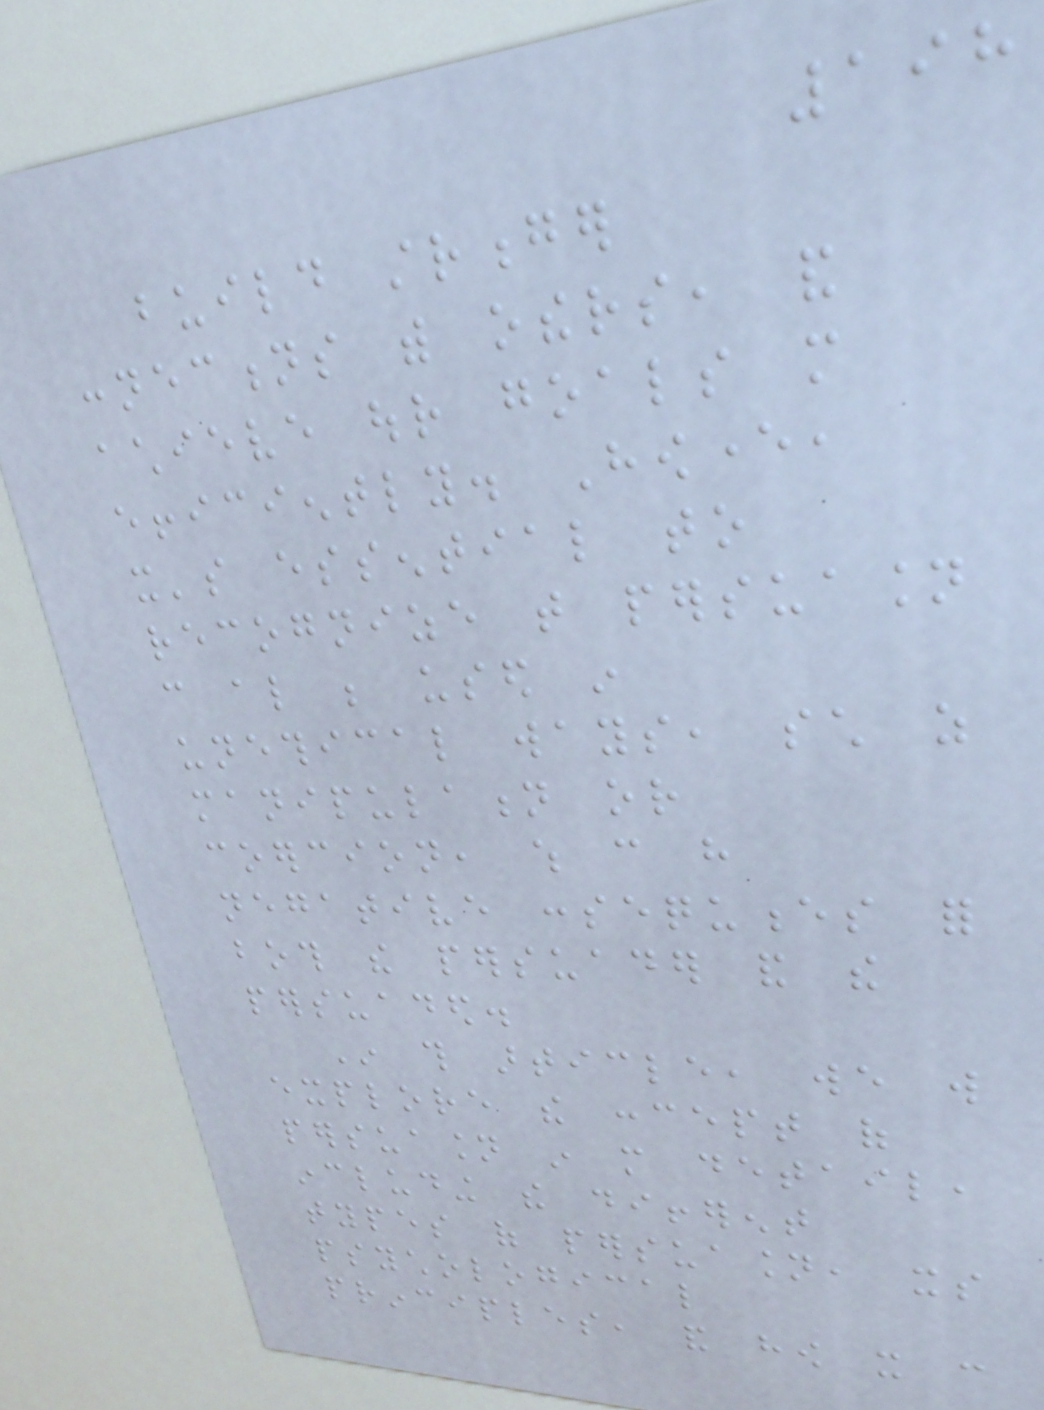198
build stronger
connections with others, and
achieve our goals more
efficiently. However,
it's essential to
recognize that persuasion
can also be used in
unethical ways, such as
manipulation or
coercion, which can have
negative consequences for
both the persuader and the
persuaded.
In this article, we will
explore the concept of
persuasion in more detail,
including the different
types of persuasion, its
psychological
principles, and how it can
